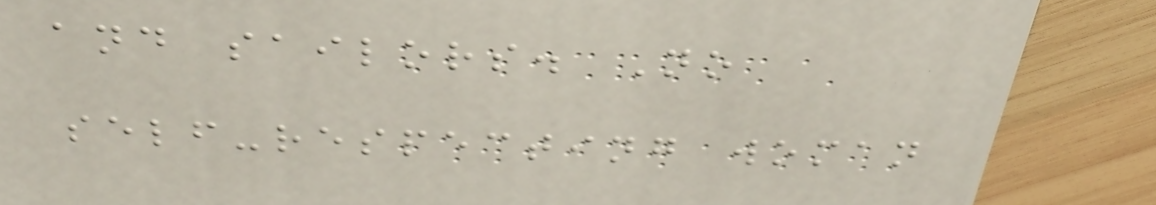and sailors. No
self-respecting woman
